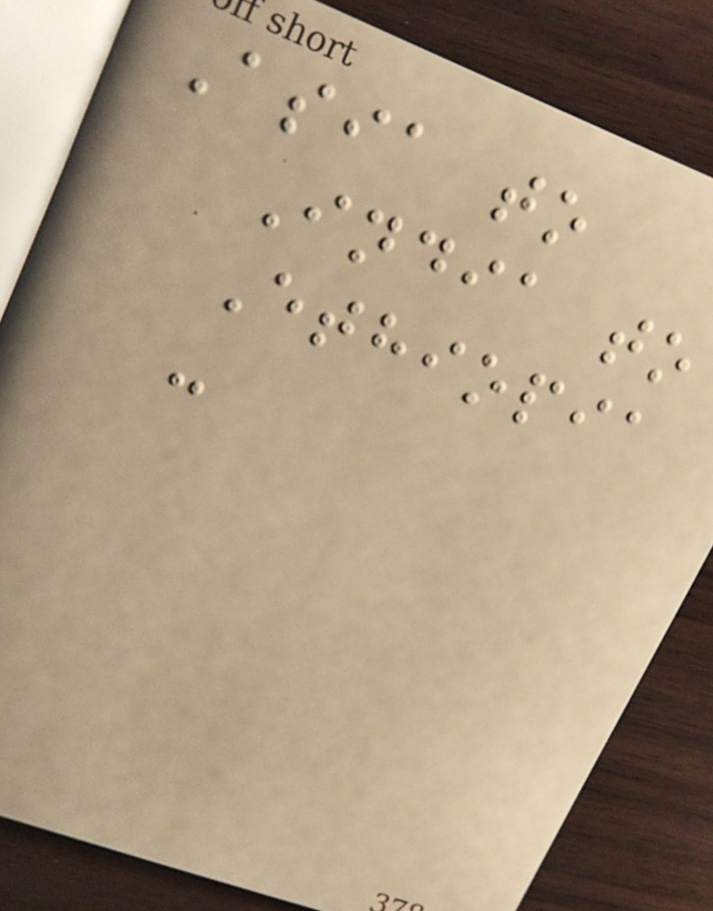Asia to
India to
Ethiopia
-
